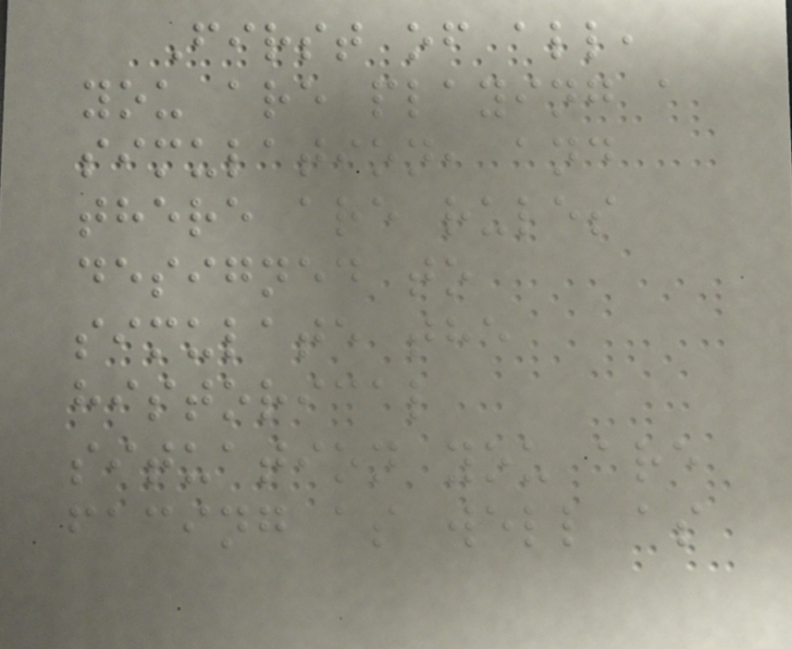First of all,
you are playing a
simulation, and
there are rules
designed to
simulate the
historical
situation you are
facing as well as
